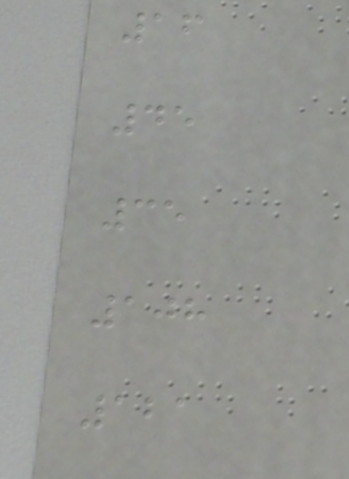16
45
35
108
121
